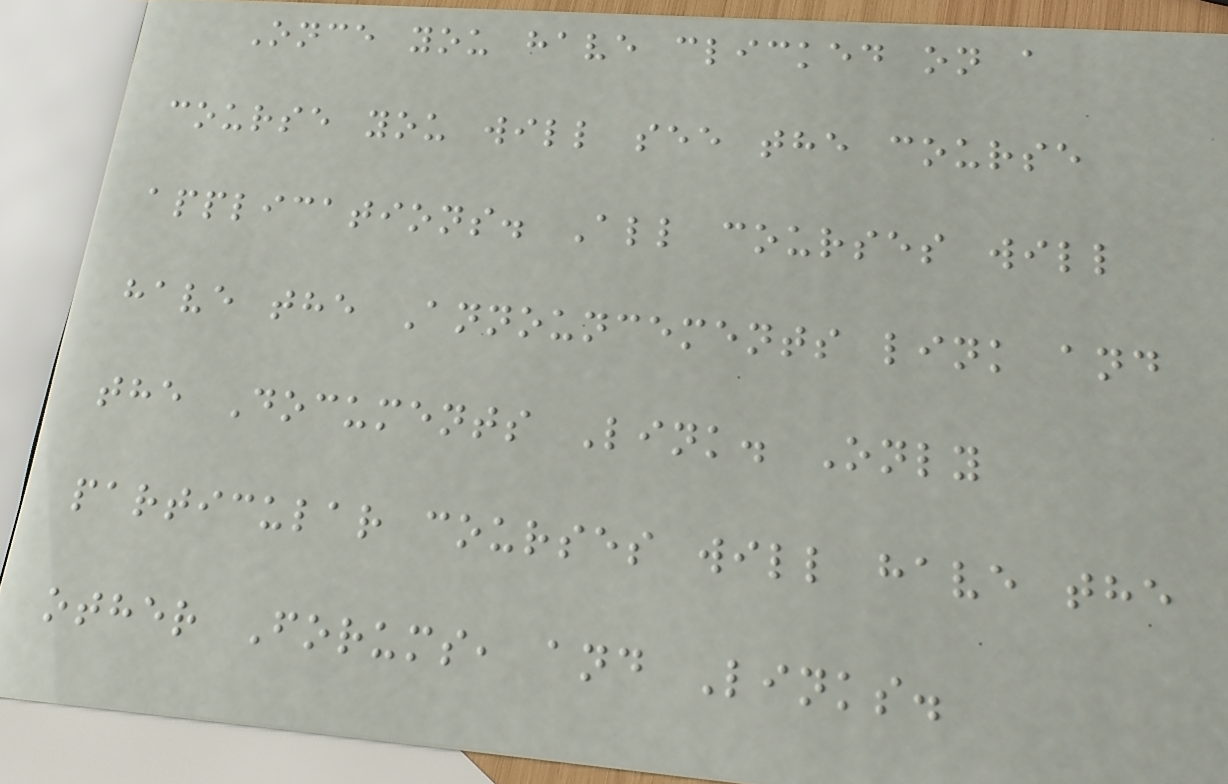Once you have clicked on a
course you will see the course
applications. All courses will
have the Announcements link and
the Documents Link. Only
particular courses will have the
other Forums, and Links.
